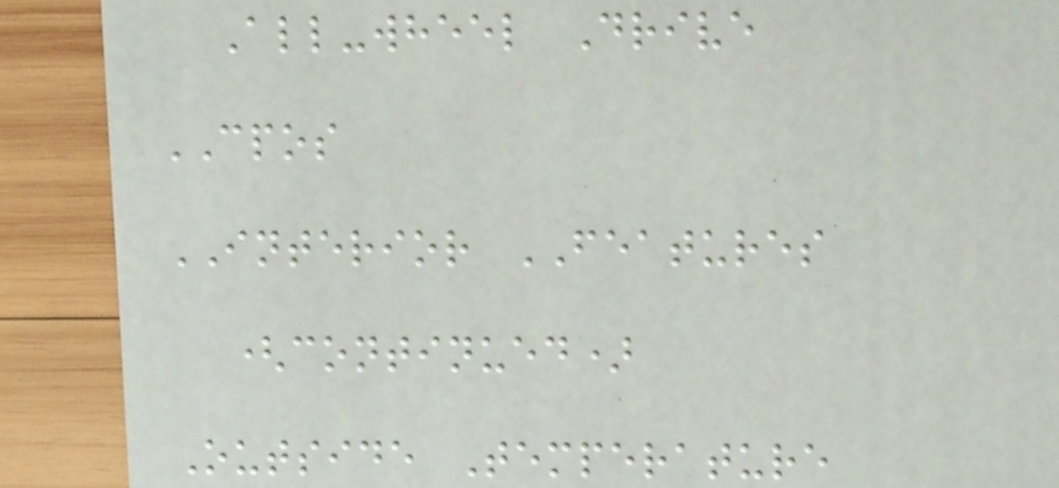All-wheel Drive
CPOS
INTERIOR FEATURES
(continued)
Outside Temperature
